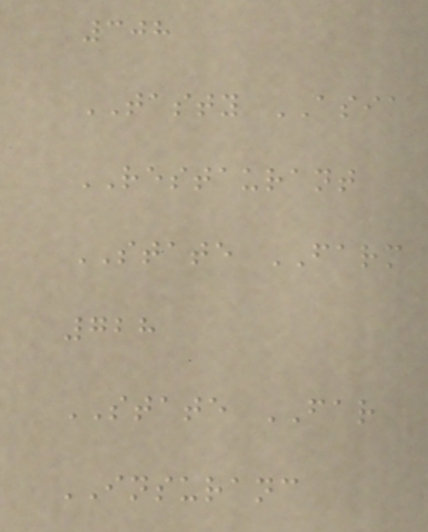308
TASTY ASIA
RESTAURANT
STATE FARM
728
STATE FAR
INSURANC
